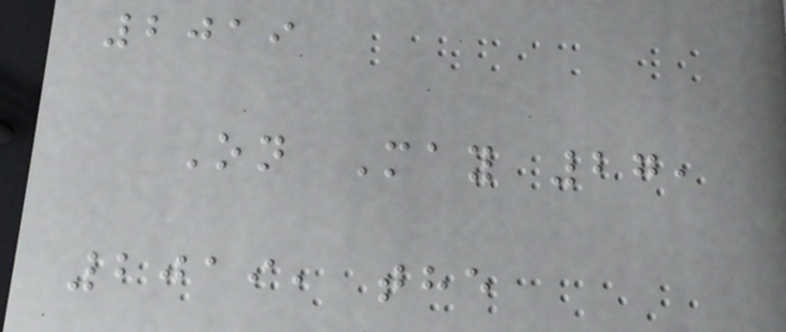2019
On May 27,
2019, the
